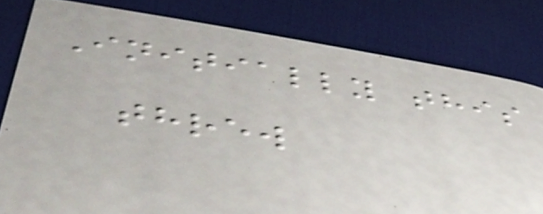Initially this
threw
